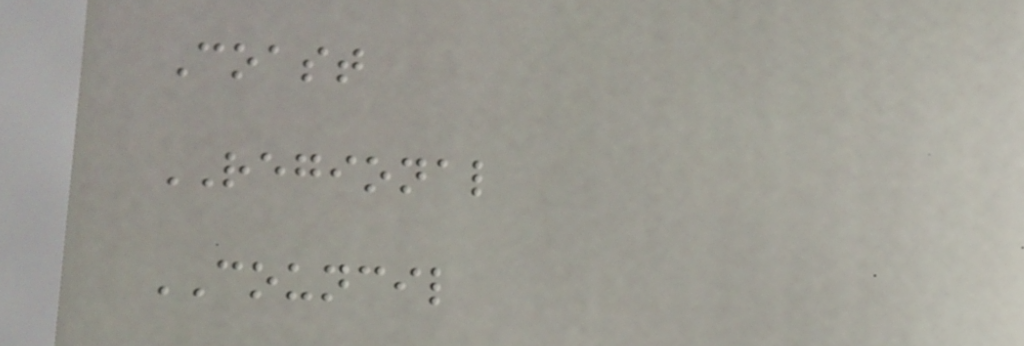Coast
REGIONAL
COUNCIL
